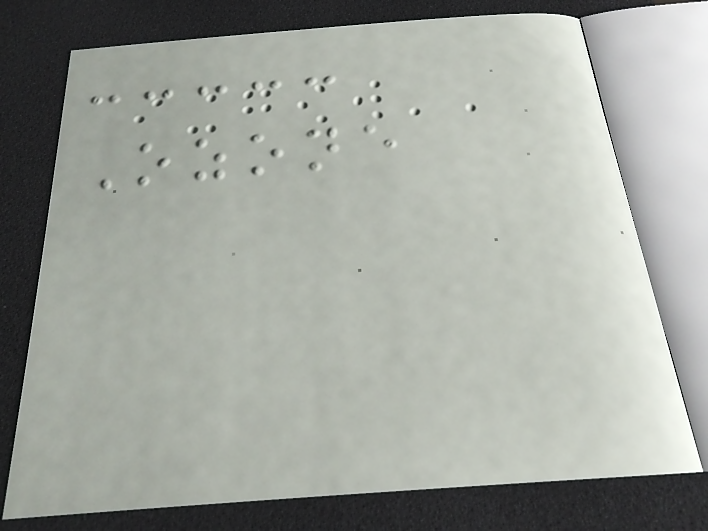Ozone
